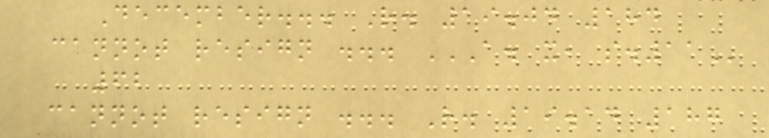December... R. 19.04 184
cannot resign ... A. X, S.11
62
cannot resign ... R. 19.14 187
